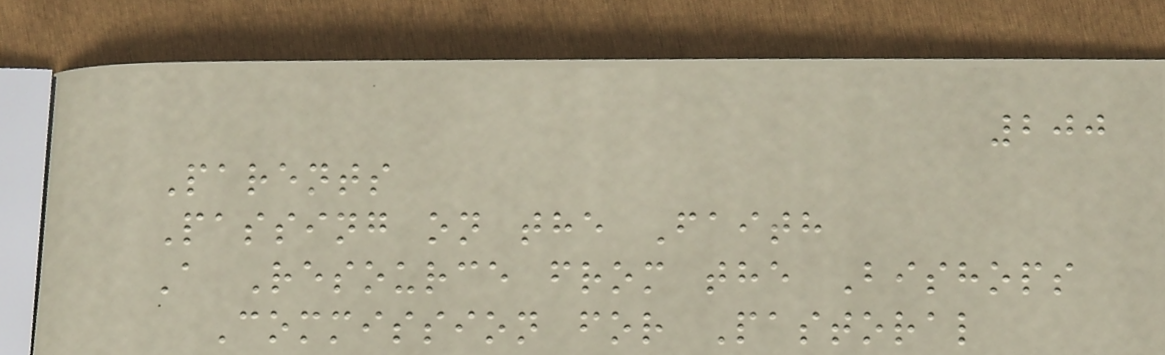200
Parents
Passing on the Faith
A Resource from the Bishops
Commission for Pastoral
